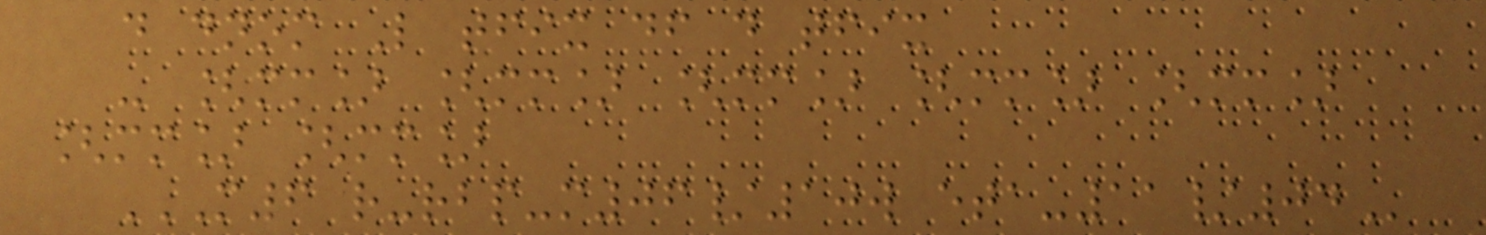d dnom L tfix df d tfix
- [mm] [mm] [mm] [mm] [mm]
[mm] [mm]
M6 R-RBP-M06/10W ETA-11/04
